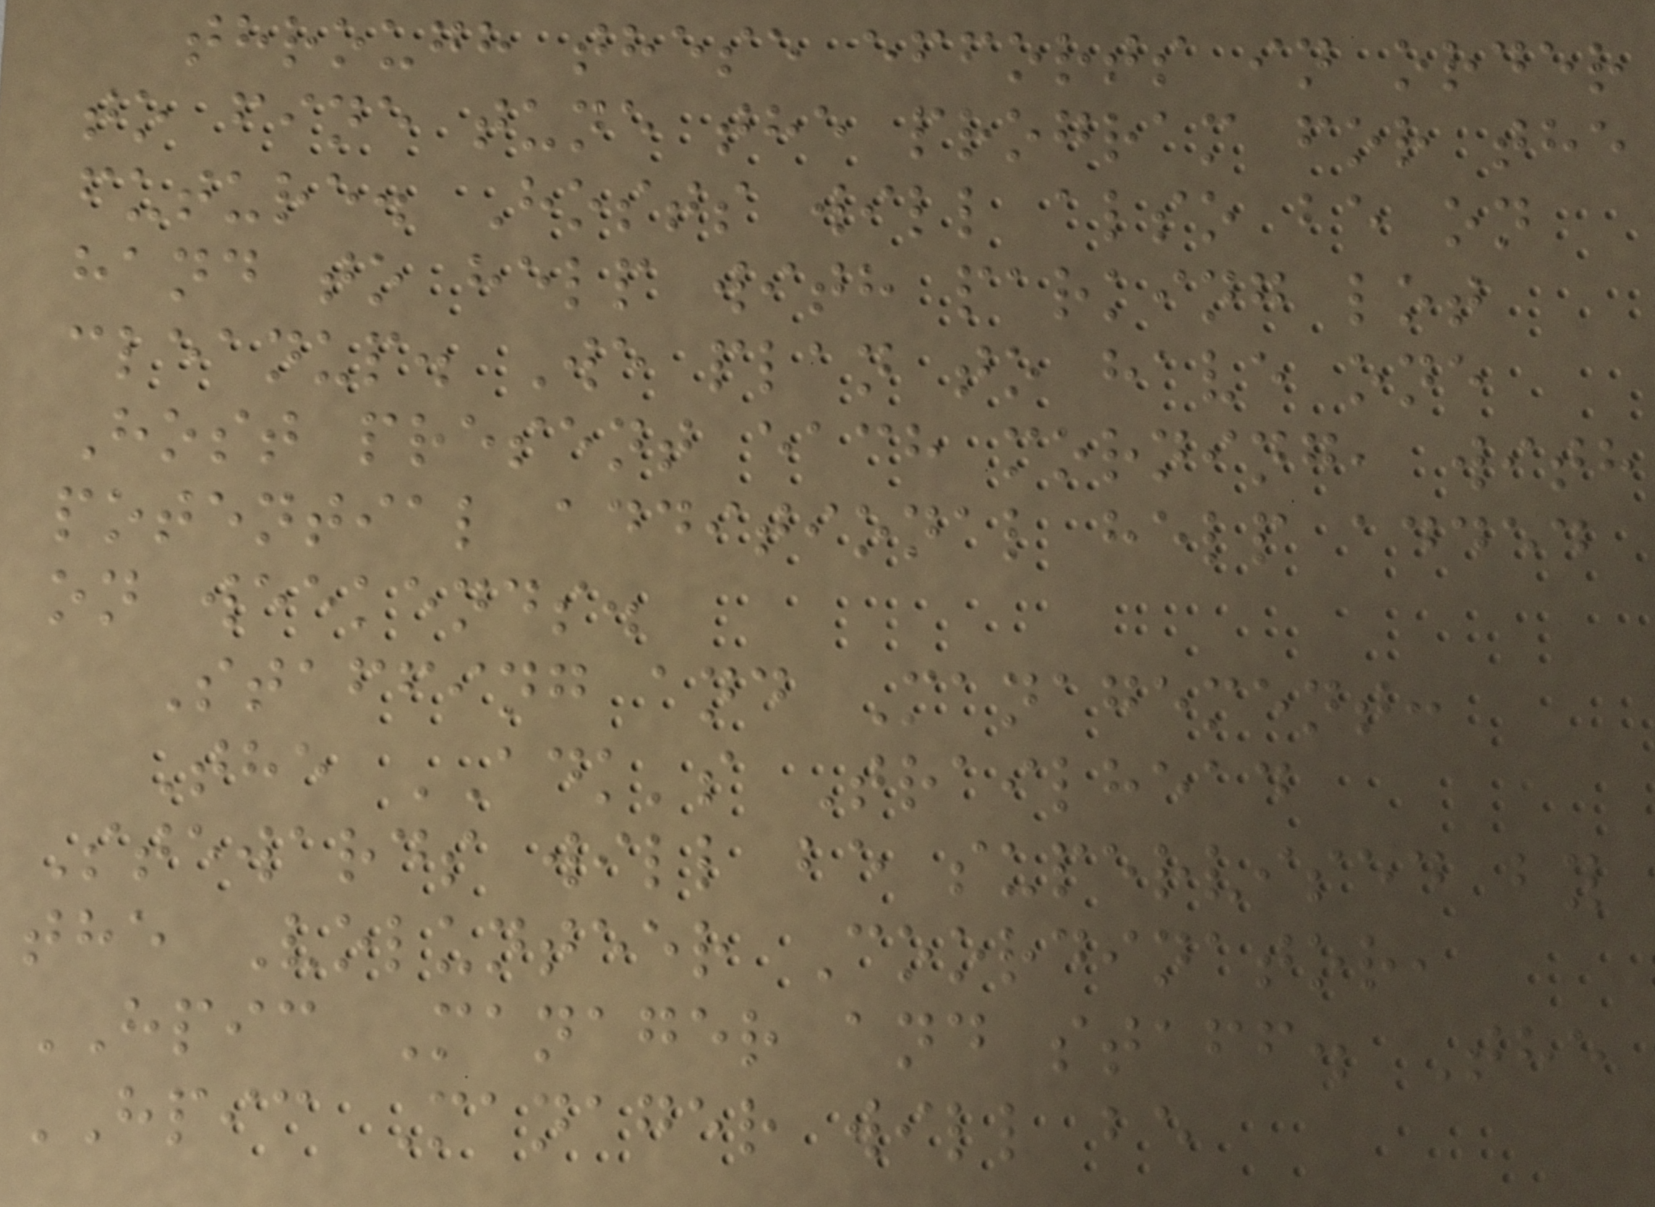through these efforts in order
to fine tune the program for the
future. Hosts will also be on
hand to help with parking lot
cleanup. We plan to have one
Host present each morning, with
potential additional help added
on weekends.
Staffing and Management:
The ADK's Trailhead
Stewards will be supervised by
the Volunteer Coordinator,
HPIC Manager and staff. The
HPIC Manager will be
